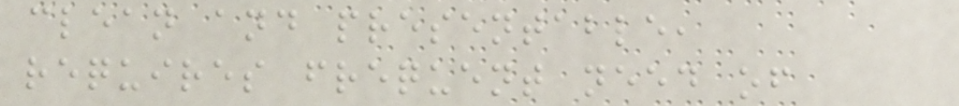clean and presentable,
requires frequent need of
